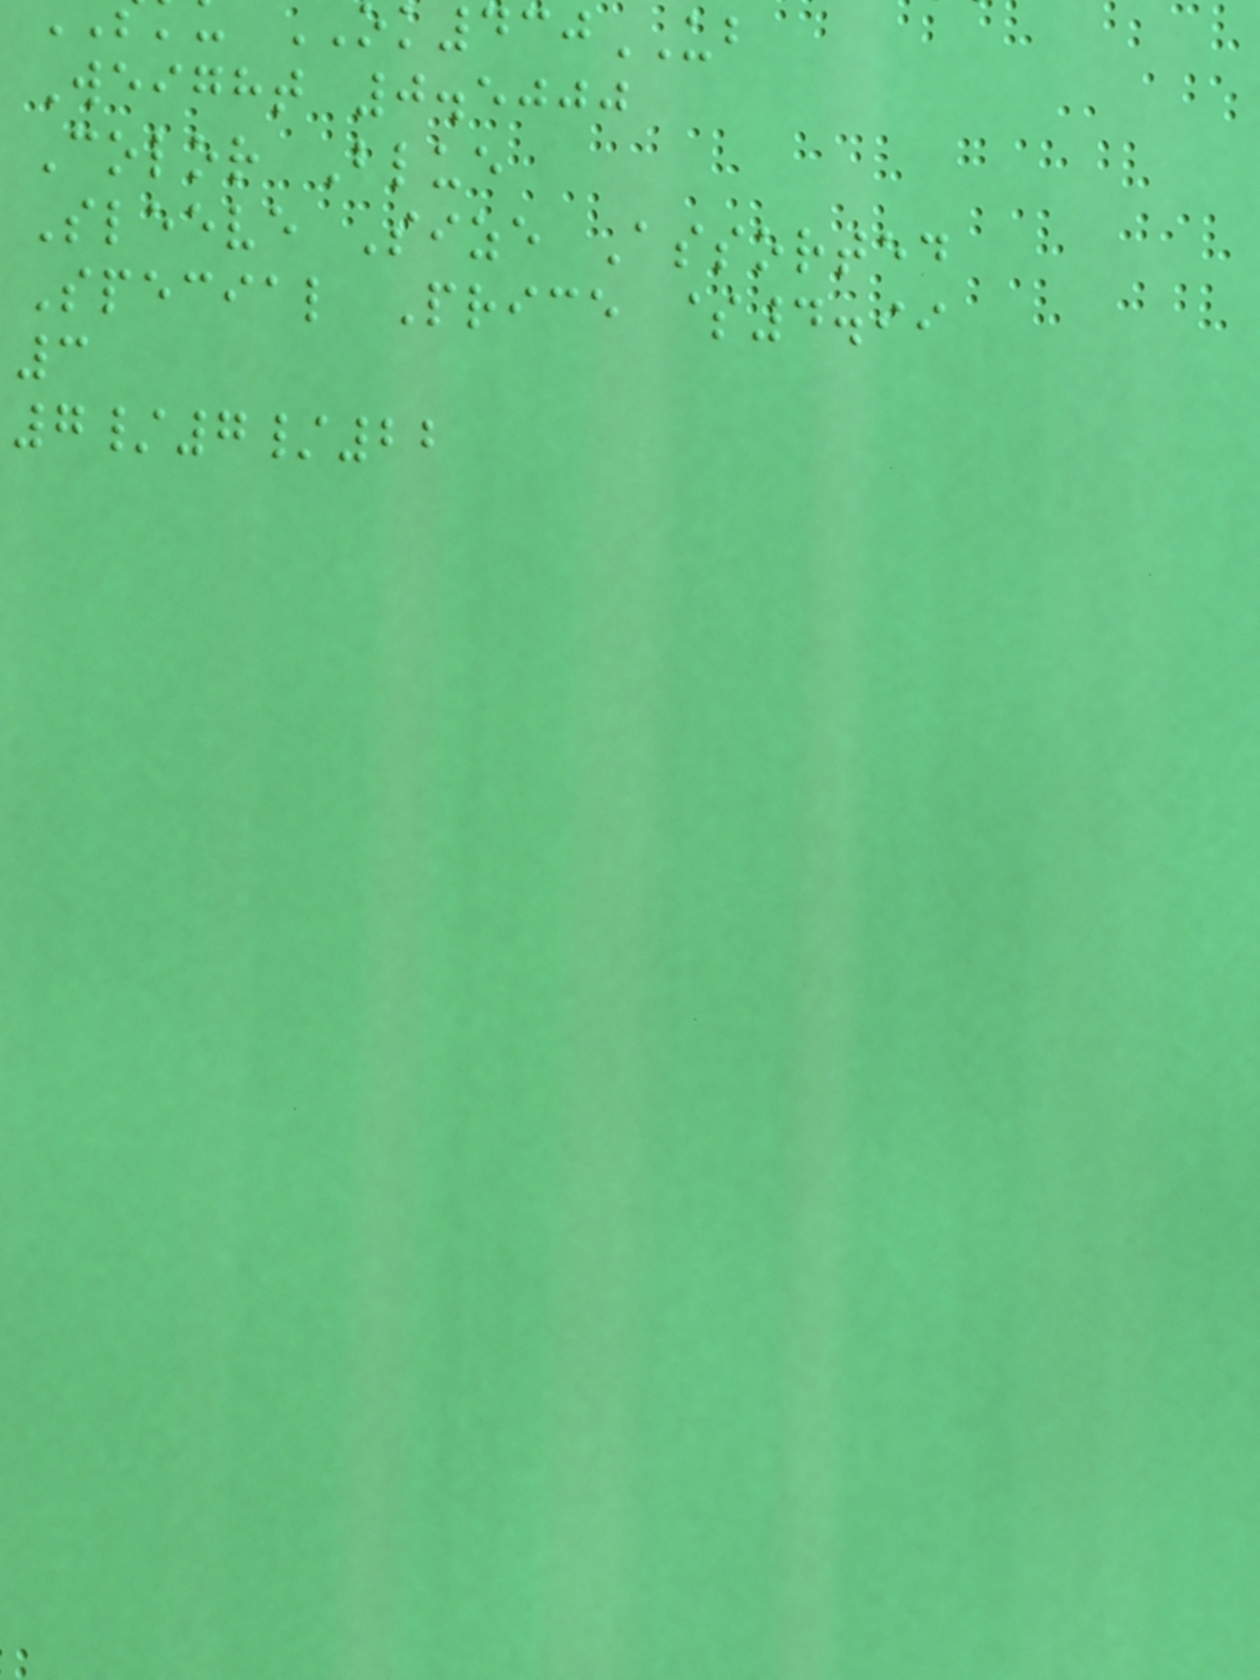430UB
Weight 0.5000
Color Blue
Sleeve Size Assorted
Special Price $4.99
3
7/7/22
